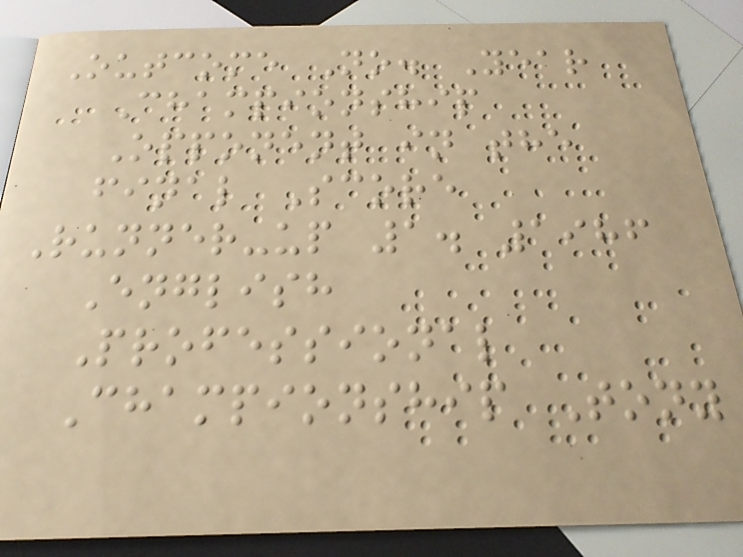Outcome No. Year
Championship
Opponent in the
final Score
Runner-up 1. 1986
English
Professional
Championship Tony
